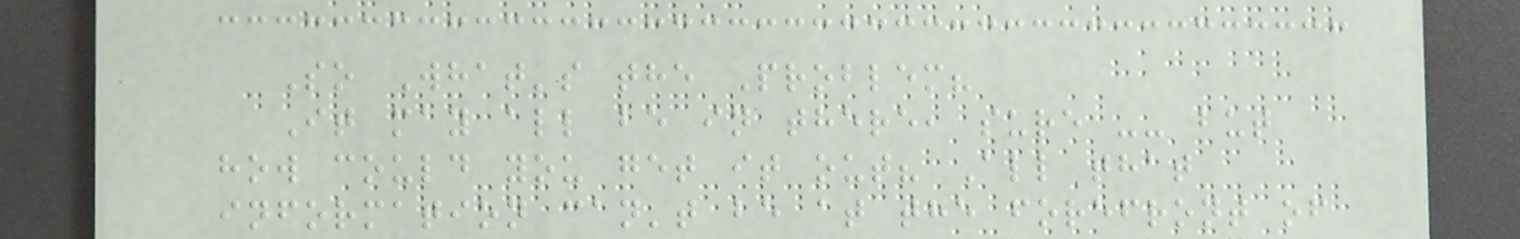So What's the Problem?
It may all be in there, sure -- but
how could you get it out? All that
information can't be at the forefront of
